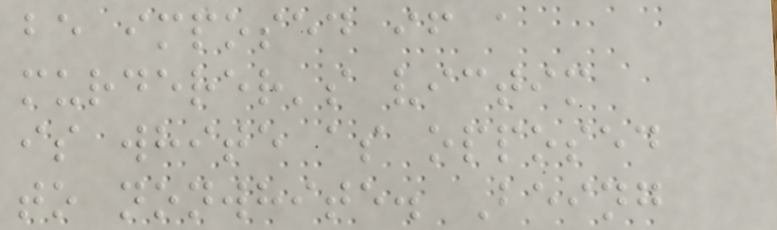be imposed if a
murderer's victim
is white as opposed
to nonwhite. Being
